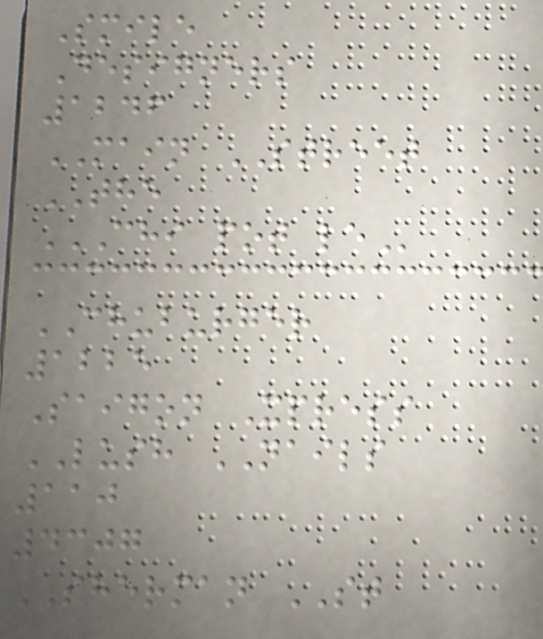Smile
Designers
1246
MAIN STREET
THE
CHI POT LE
CHUBURGER
1225
Saigon Xpress
LUSH NAILS
110
4307
SHERMAN ST
